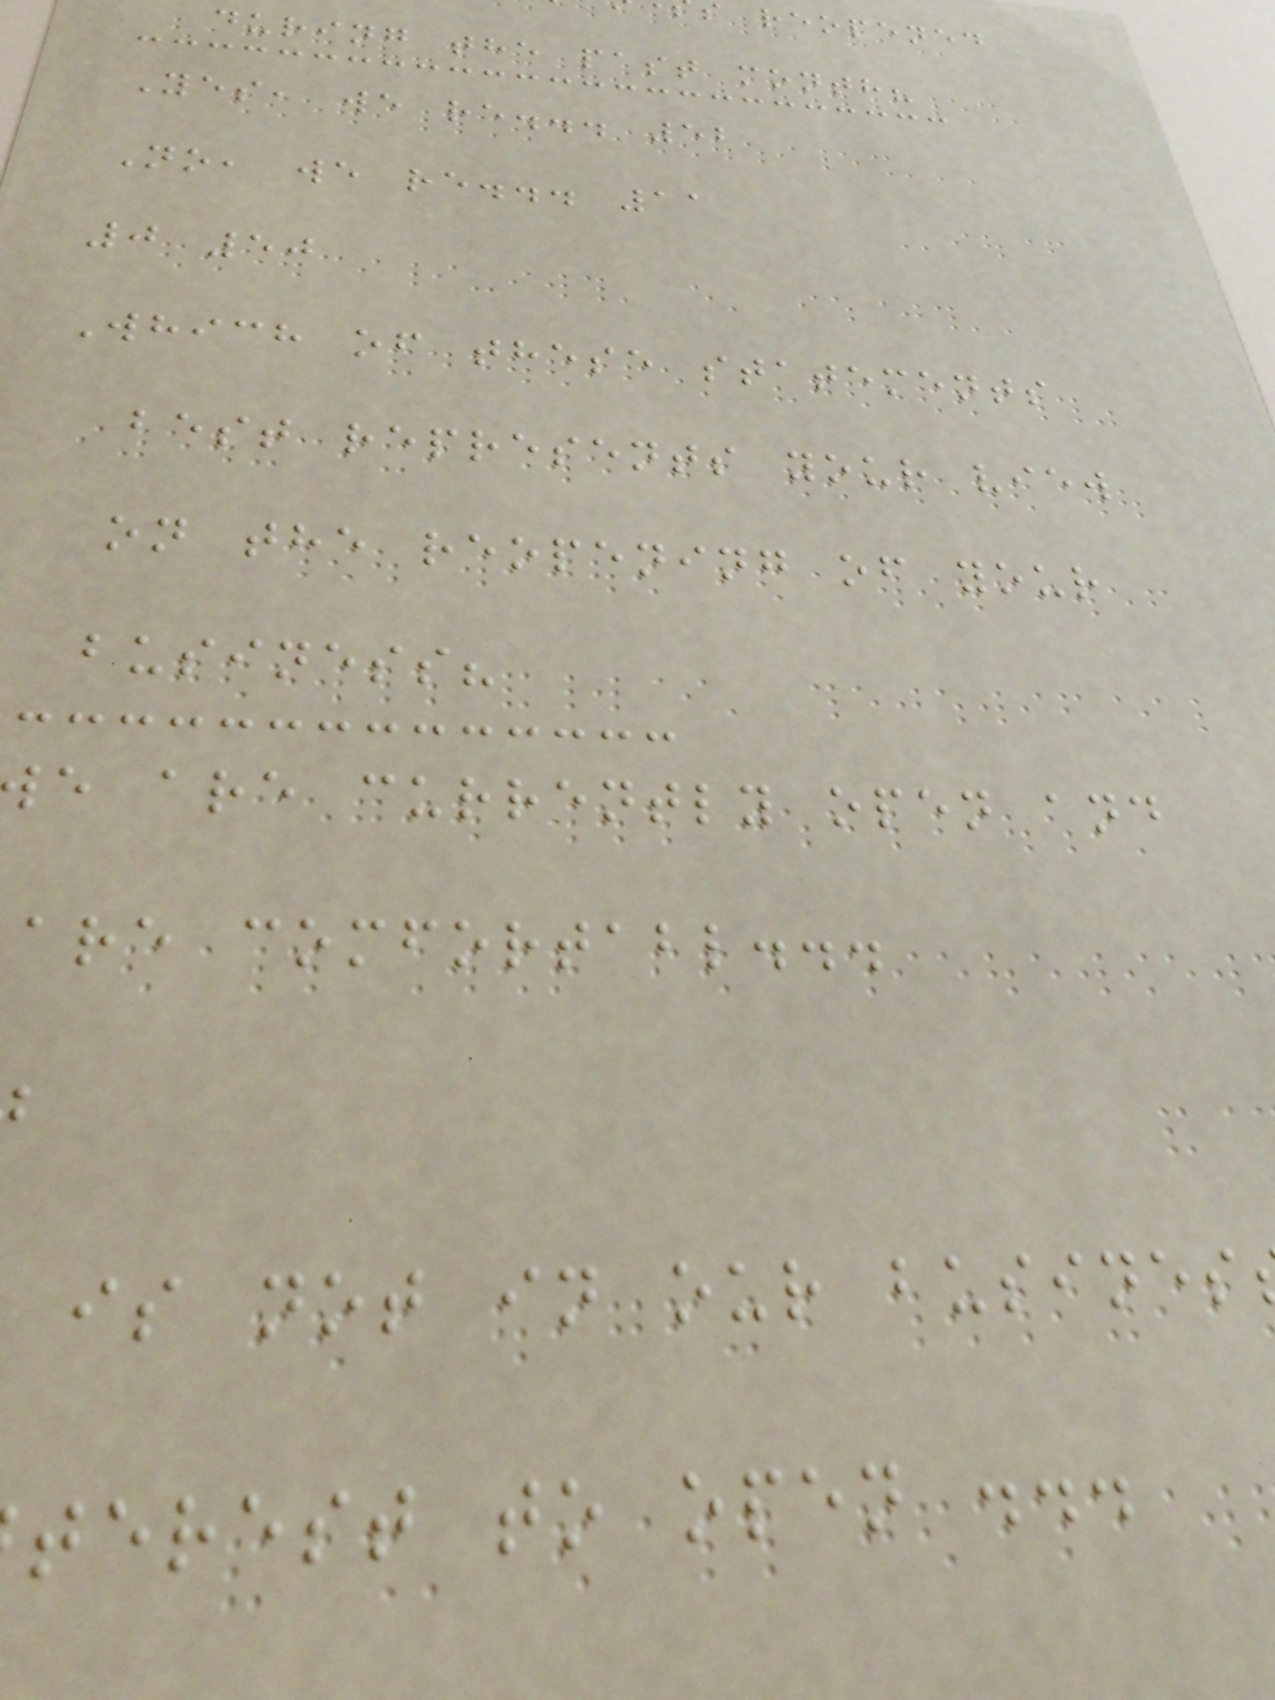reopened
during the past month?
Yes, we re... 52
No, we re... 11
0 50
Which of these statements
best represents your view
on the reopening of your
business?
e are currently open and
are comfortabl...
is not in our busines
terest to open ...
